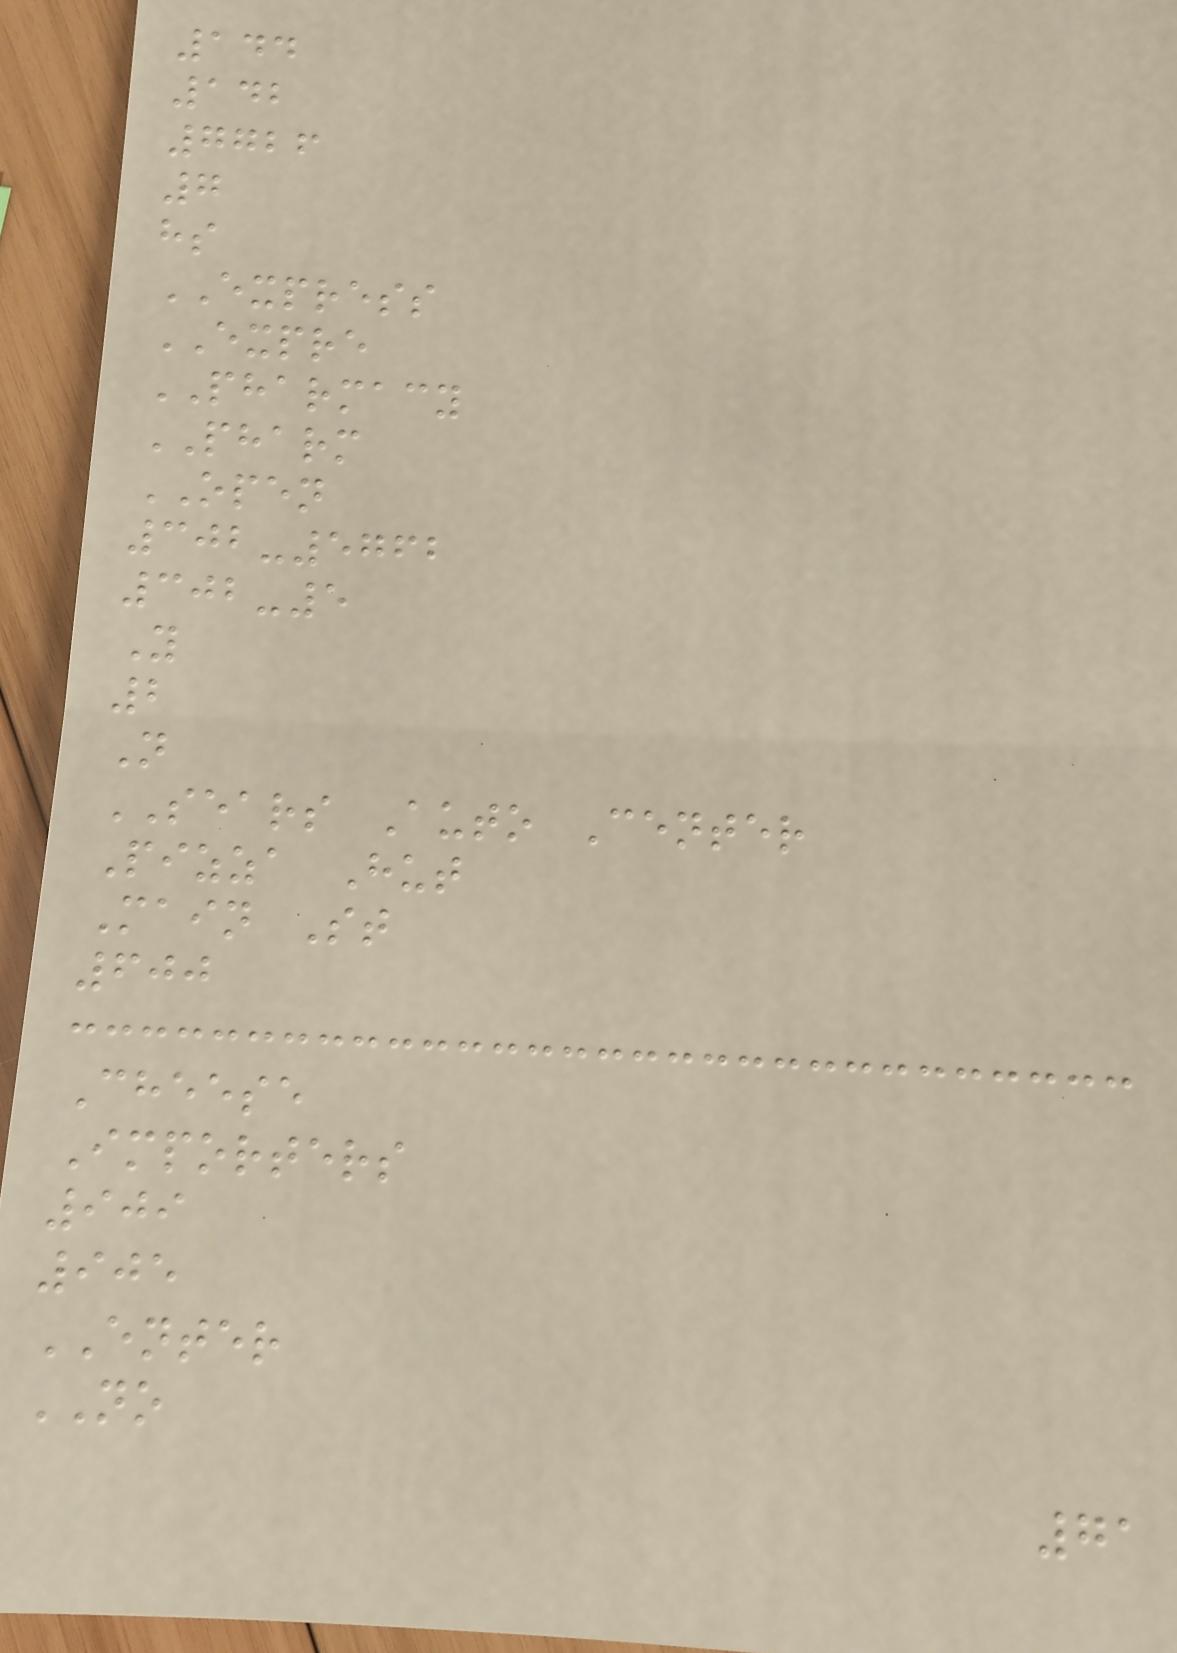144
142
7726
7
hs
EXPRESS
EXPRE
PHARMACY
PHARM
OPEN
302-5762
302-5
Y
2
N
SEARS Auto Center
Pizza Hut
Main St
600
Cheese
Importers
909
905
ENTER
NO
71
